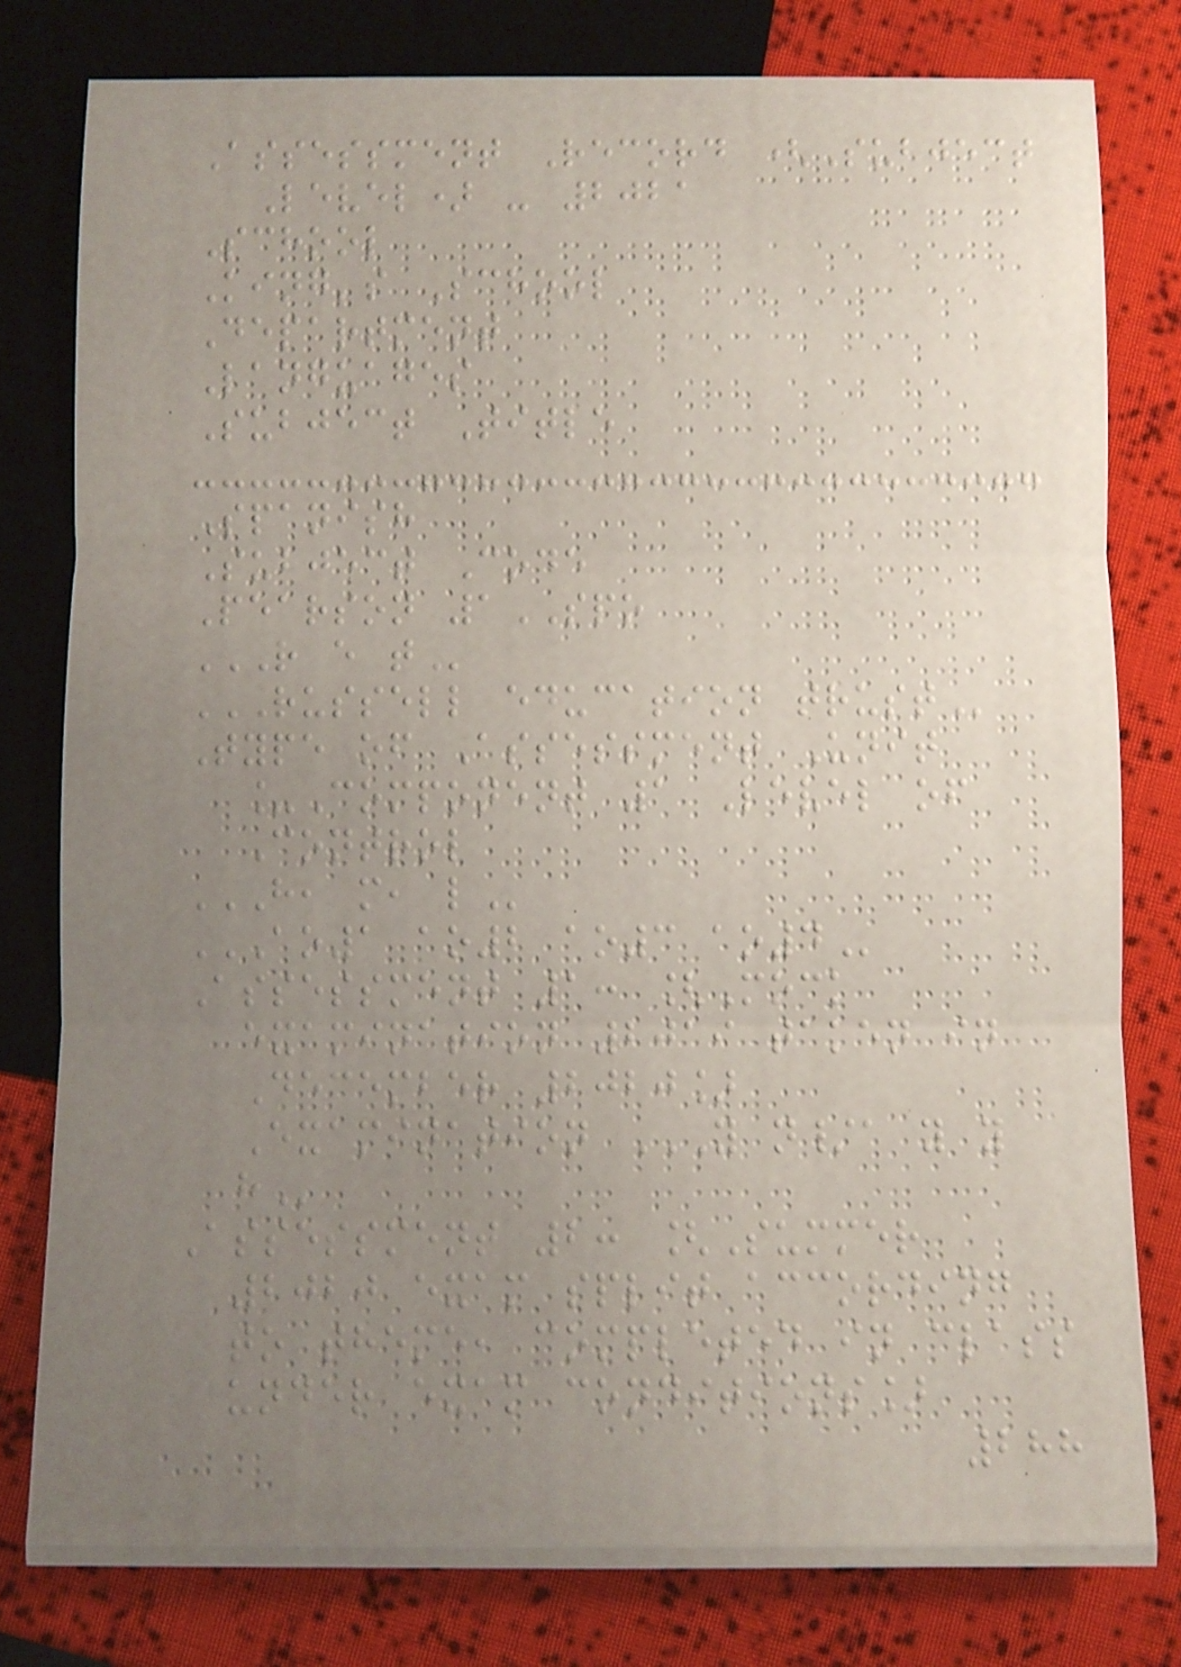Assessment Record (Subject
Level) - 2021
School
King's School
Department
Languages
Subject Title
Spanish
Subject Code
Pearson 1SPO
R E T
RUSSELL EDUCATION TRUST
Type of Assessment Unit
_Component 1 Level of
Control
H, M, L
AO1 AO2 AO3 AO4
Assessment 1: [Mock
examination 2019 taken in
December 2020]
Examination Y N/A Y Y
H
Assessment 2: [Summer
2020 exam split according
to theme, completed in class
under exam conditions]
288
